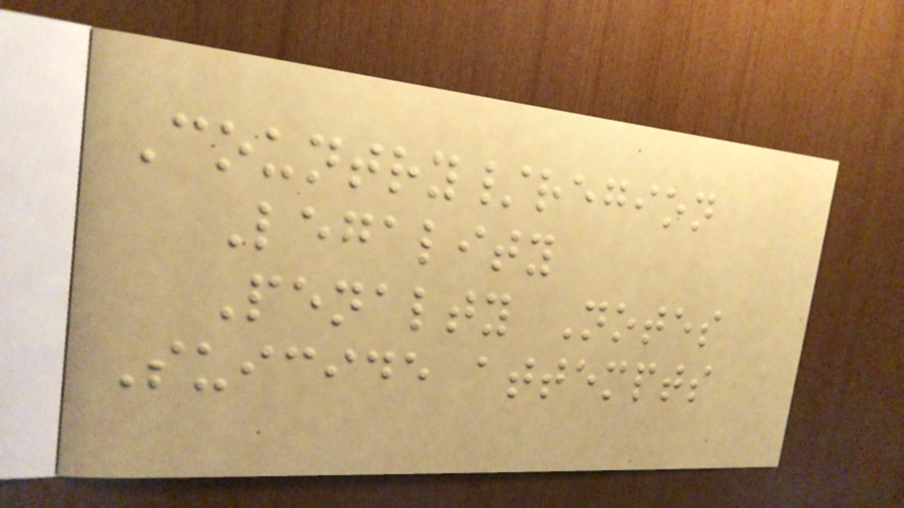Country/region
Legality
Penalty Notes
Suicide attempts
